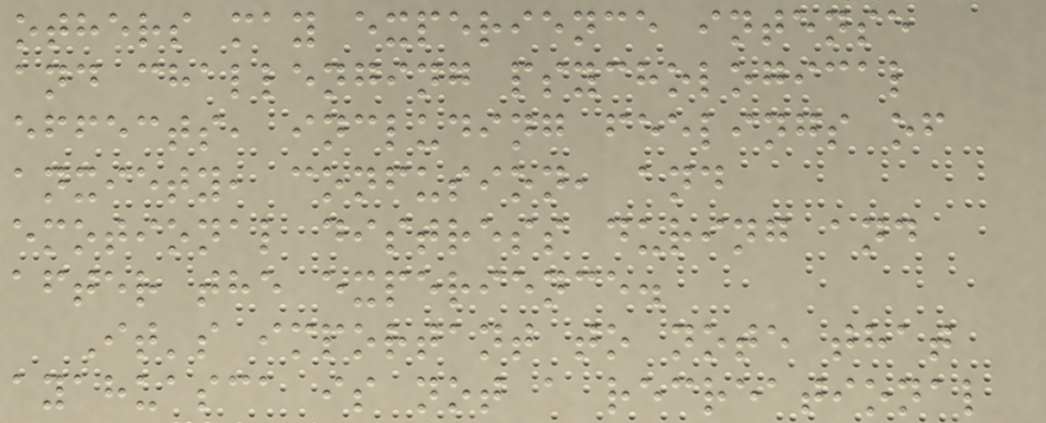others may experience intense
and challenging psychological
effects, including feelings of
anxiety, confusion, and
emotional distress during and
after the experience.
It's important to note that
ayahuasca is not a recreational
